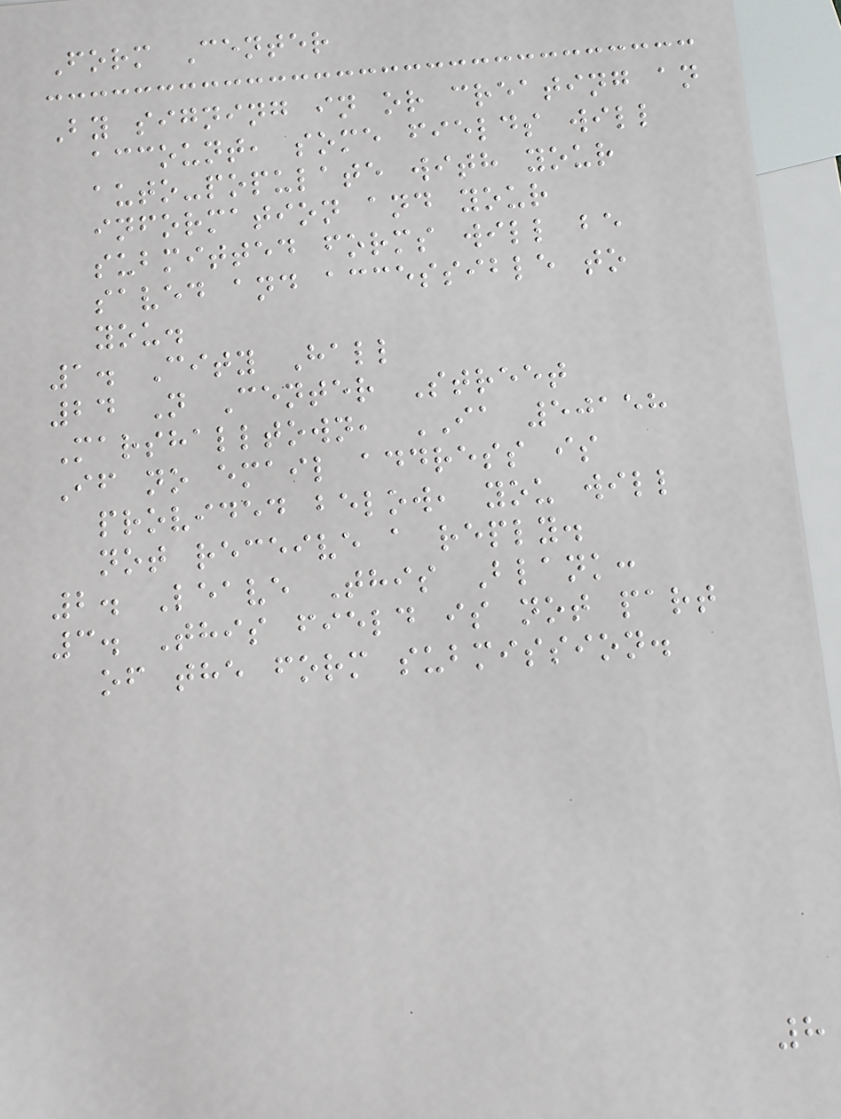Form Center
By signing in or creating an
account, some fields will
auto-populate with your
information and your
submitted forms will be
saved and accessible to
you.
1. City Hall
24 N Center Street
Marshalltown, IA 50158
If no email address is
provided below, you will
not receive a reply.
2. Leave This Blank:
3. This field is not part
of the form submission.
8
